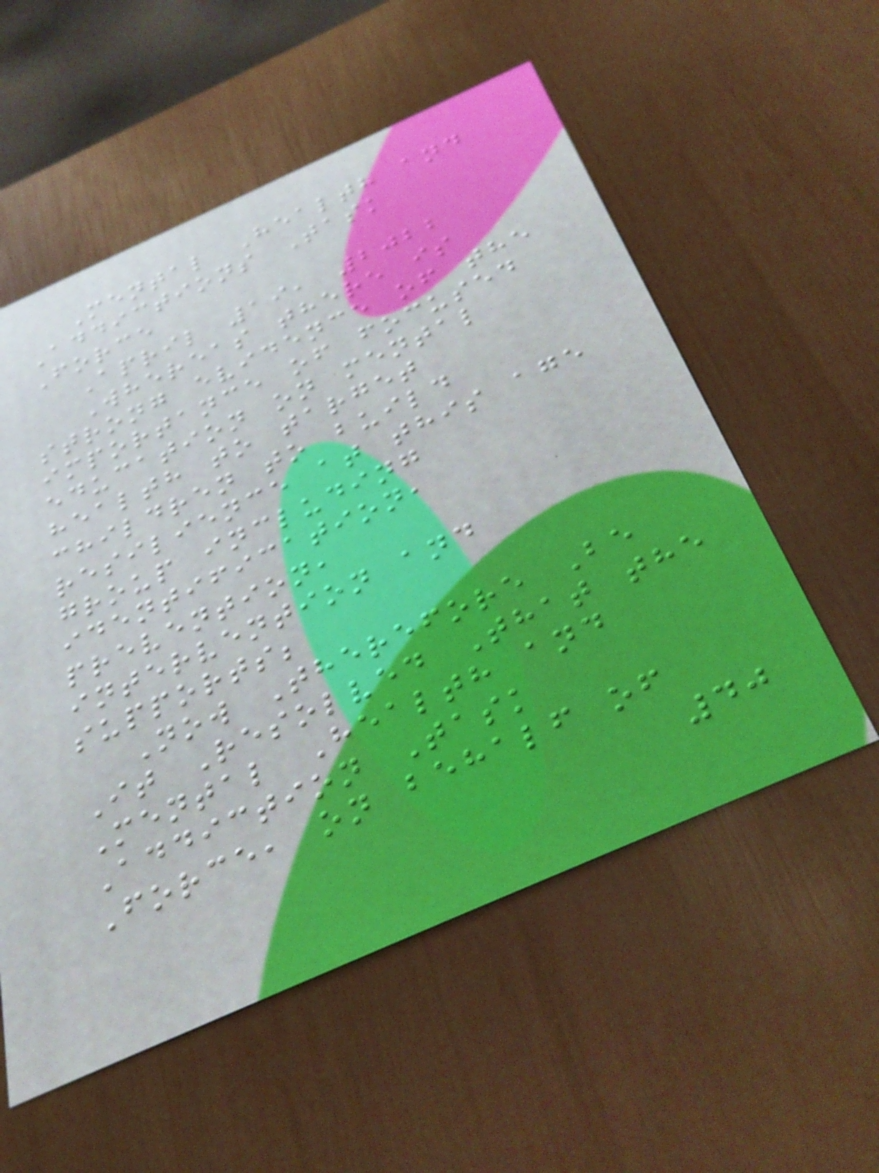Mental Health and
Addictions Task
Force
April 19, 2022
Whereas there is
strong evidence of the
importance of focused
education on mental
health to target
children to build
resilience at this age
group including
identification,
prevention,
intervention and
supports;
Now Therefore Be
It Resolved That the
Mental Health and
Addiction Task
Force, on behalf of
40
